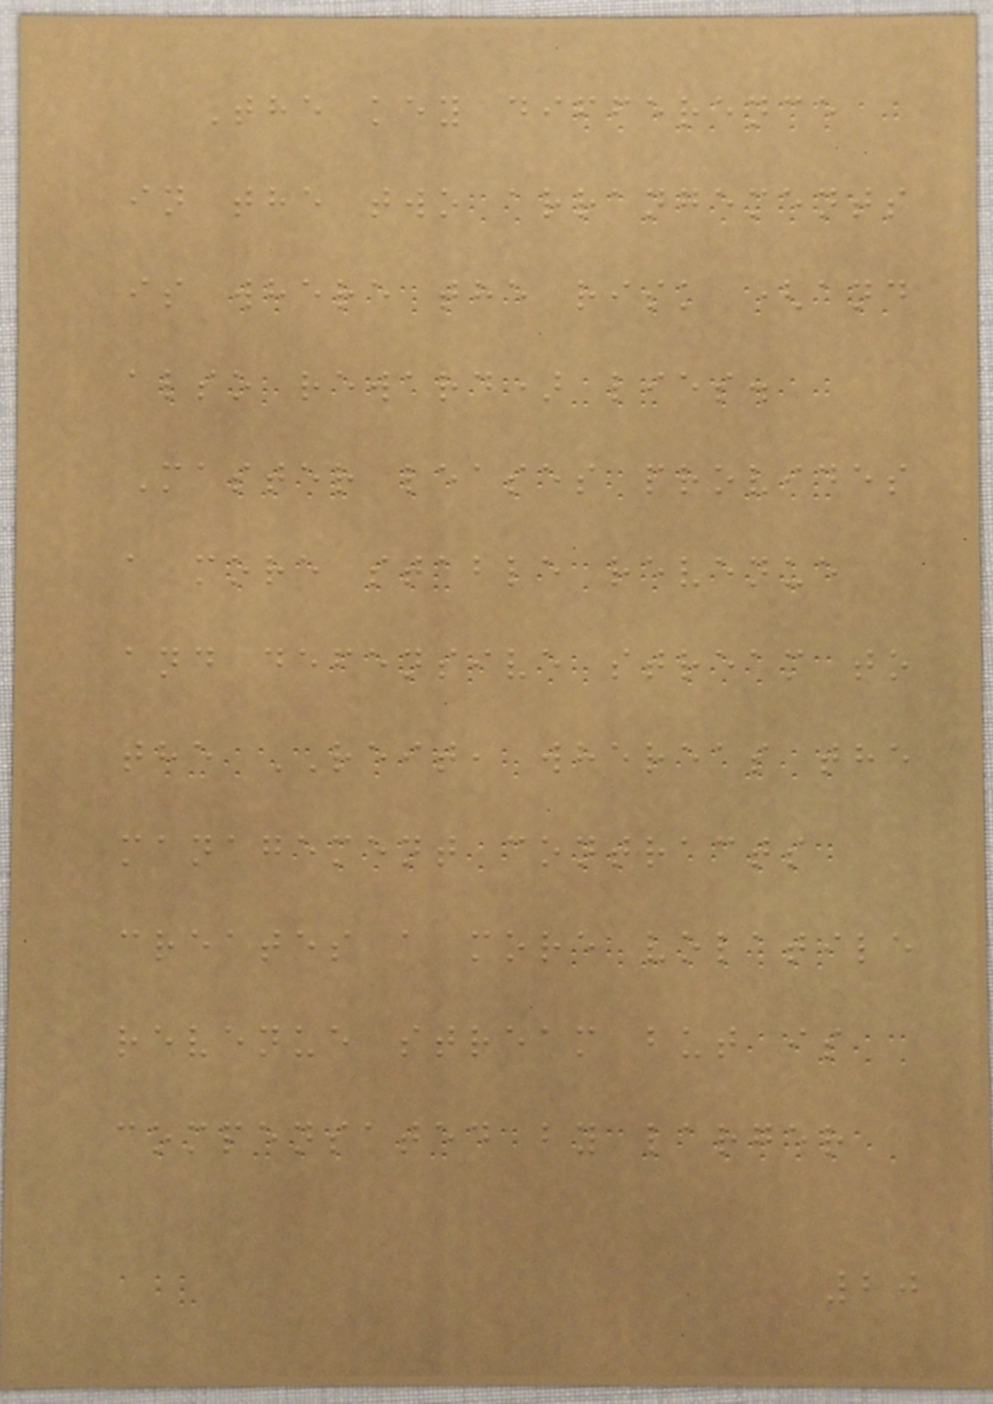The key difference
in the two arrangements
is where the risk (and
also reward) lies.
Master leases provides
a more stable revenue
and defensive stream to
the REIT, whereas the
management contracts
creates a more volatile
revenue stream but is
compensated by larger
20
